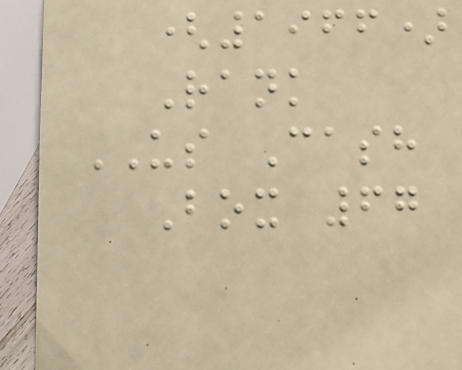(1966)
Rank
US Cash
Box 67
